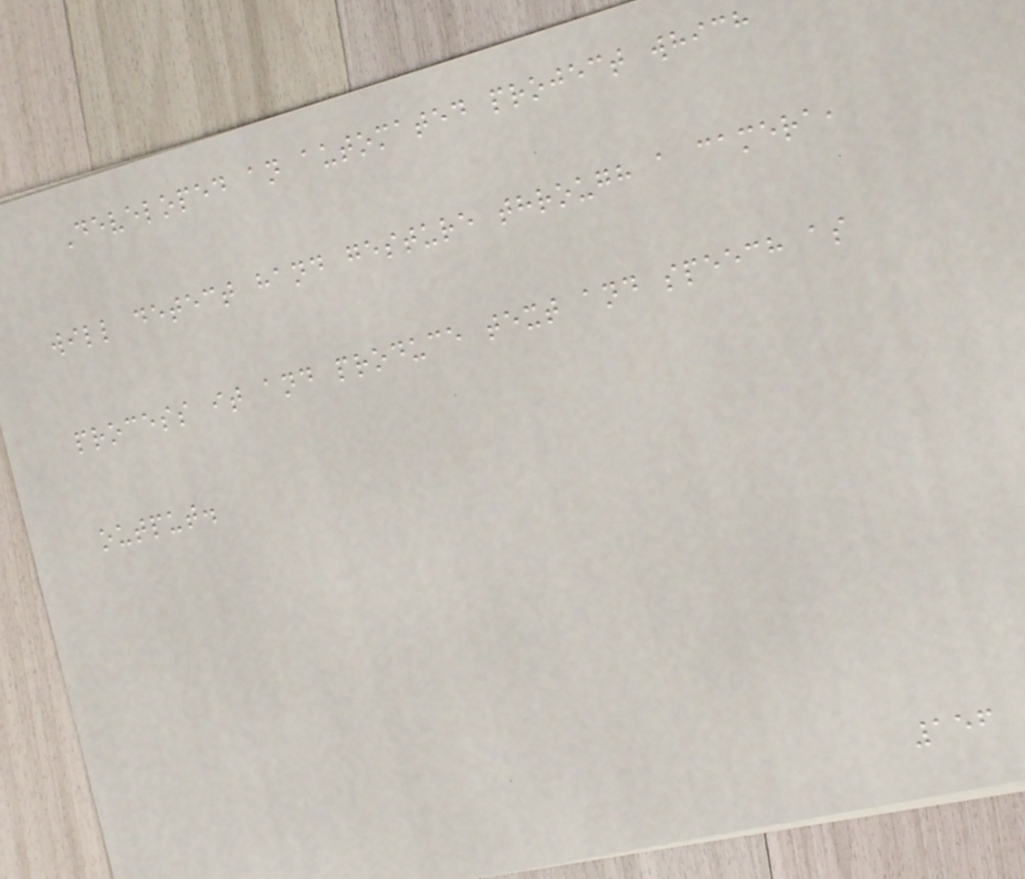Developed an automated project which
will detect hand gesture through a camera,
process it and produce text and speech as
output.
156
